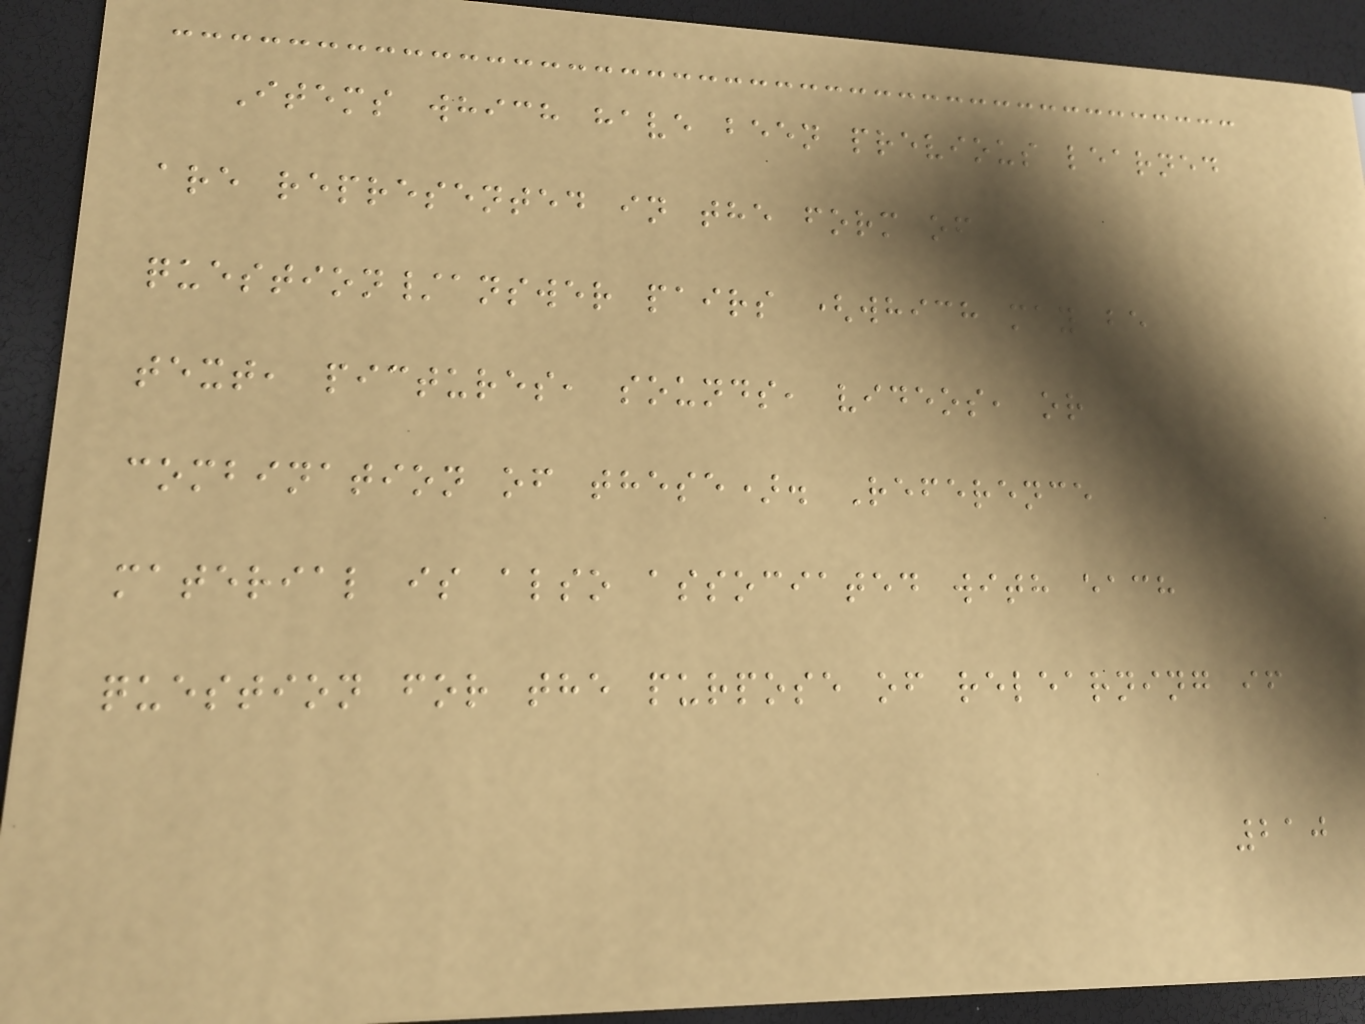Items which have been previous learned
are represented in the form of
question/answer pairs (which may be
text, pictures, sounds, videos, or
combination of these). Reference
material is also associated with each
question for the purpose of relearning if
210
